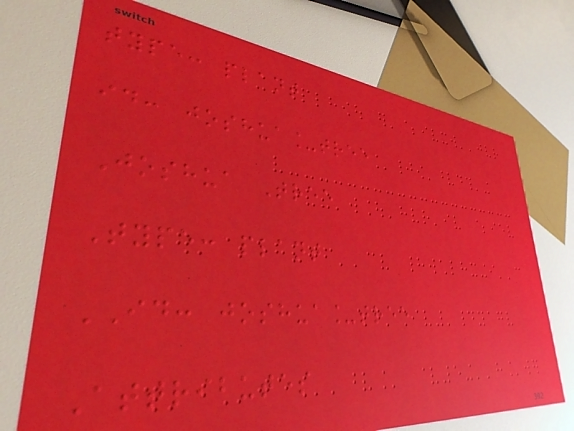type: plant
id: joshua_tree
Joshua Tree
Type: plant
ID: joshua_tree
Attributes
